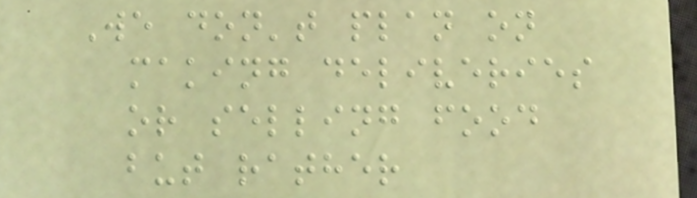We don't plan on
making deliveries
or selling food
but rather
